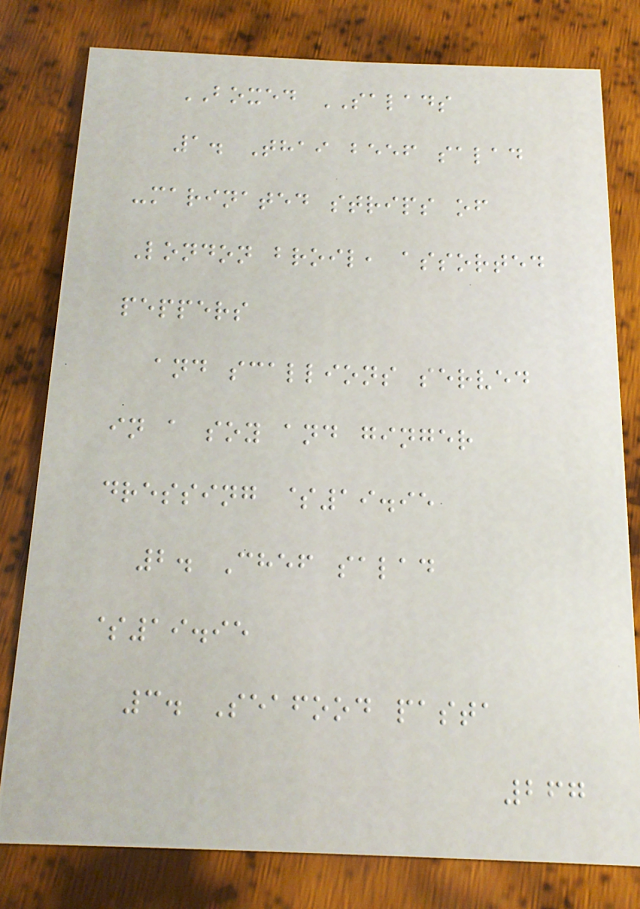BOXED SALADS
1. Thai beef salad
-marinated strips of
London broil, assorted
peppers
and scallions served
in a soy and ginger
dressing $19.95
2. Chef salad
$19.95
3. Seafood pasta
267
